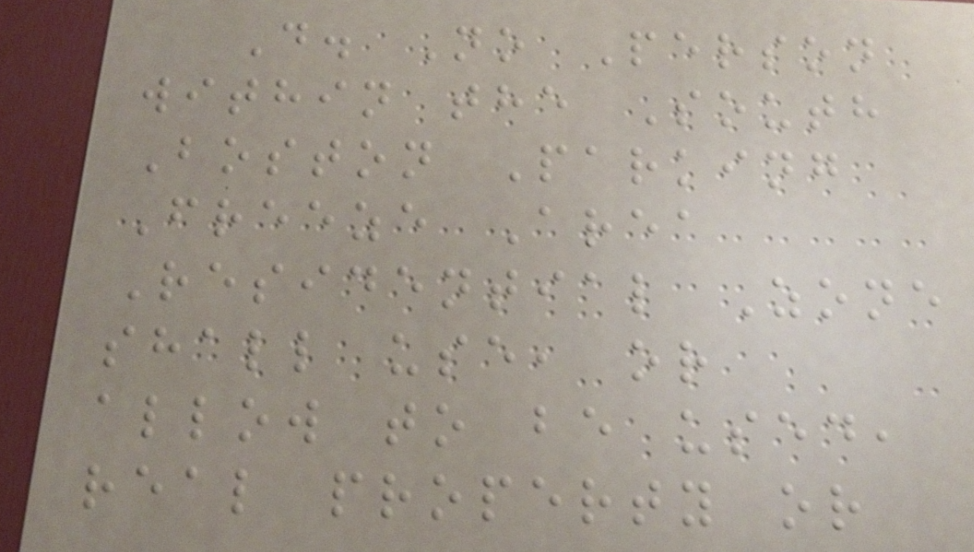D. No Person
within the South
Boston Parking
Freeze Area
Residential Zone
shall use, or
allow to be used,
real property or
